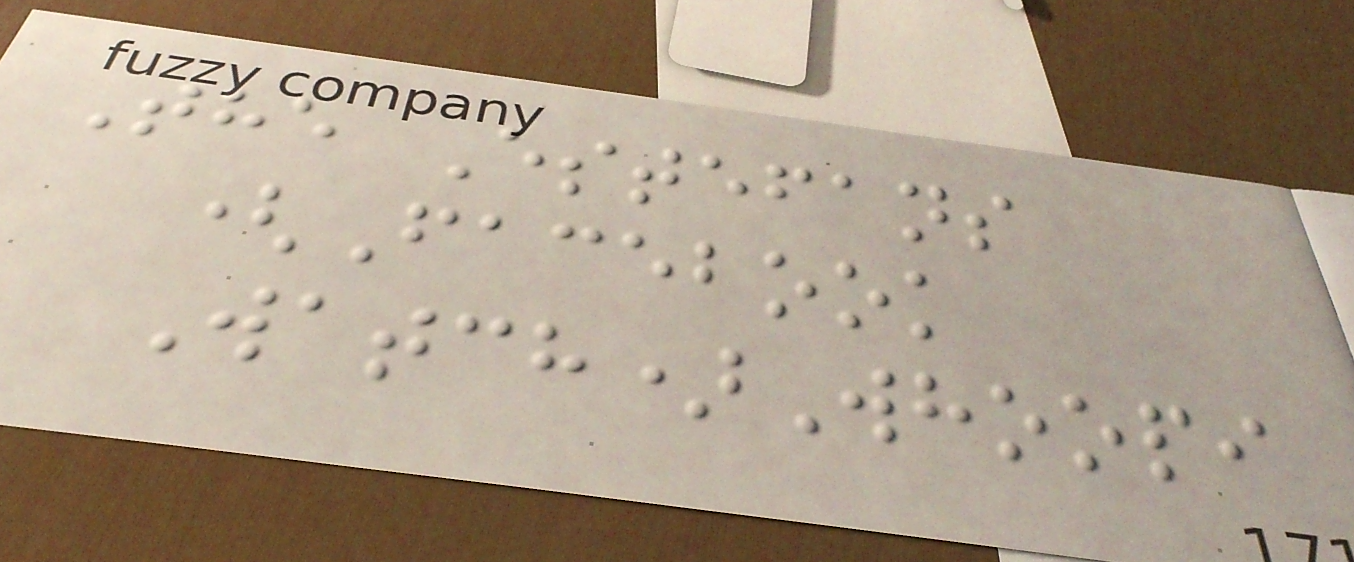The Estefans
(Facebook
Watch)Whoopi
